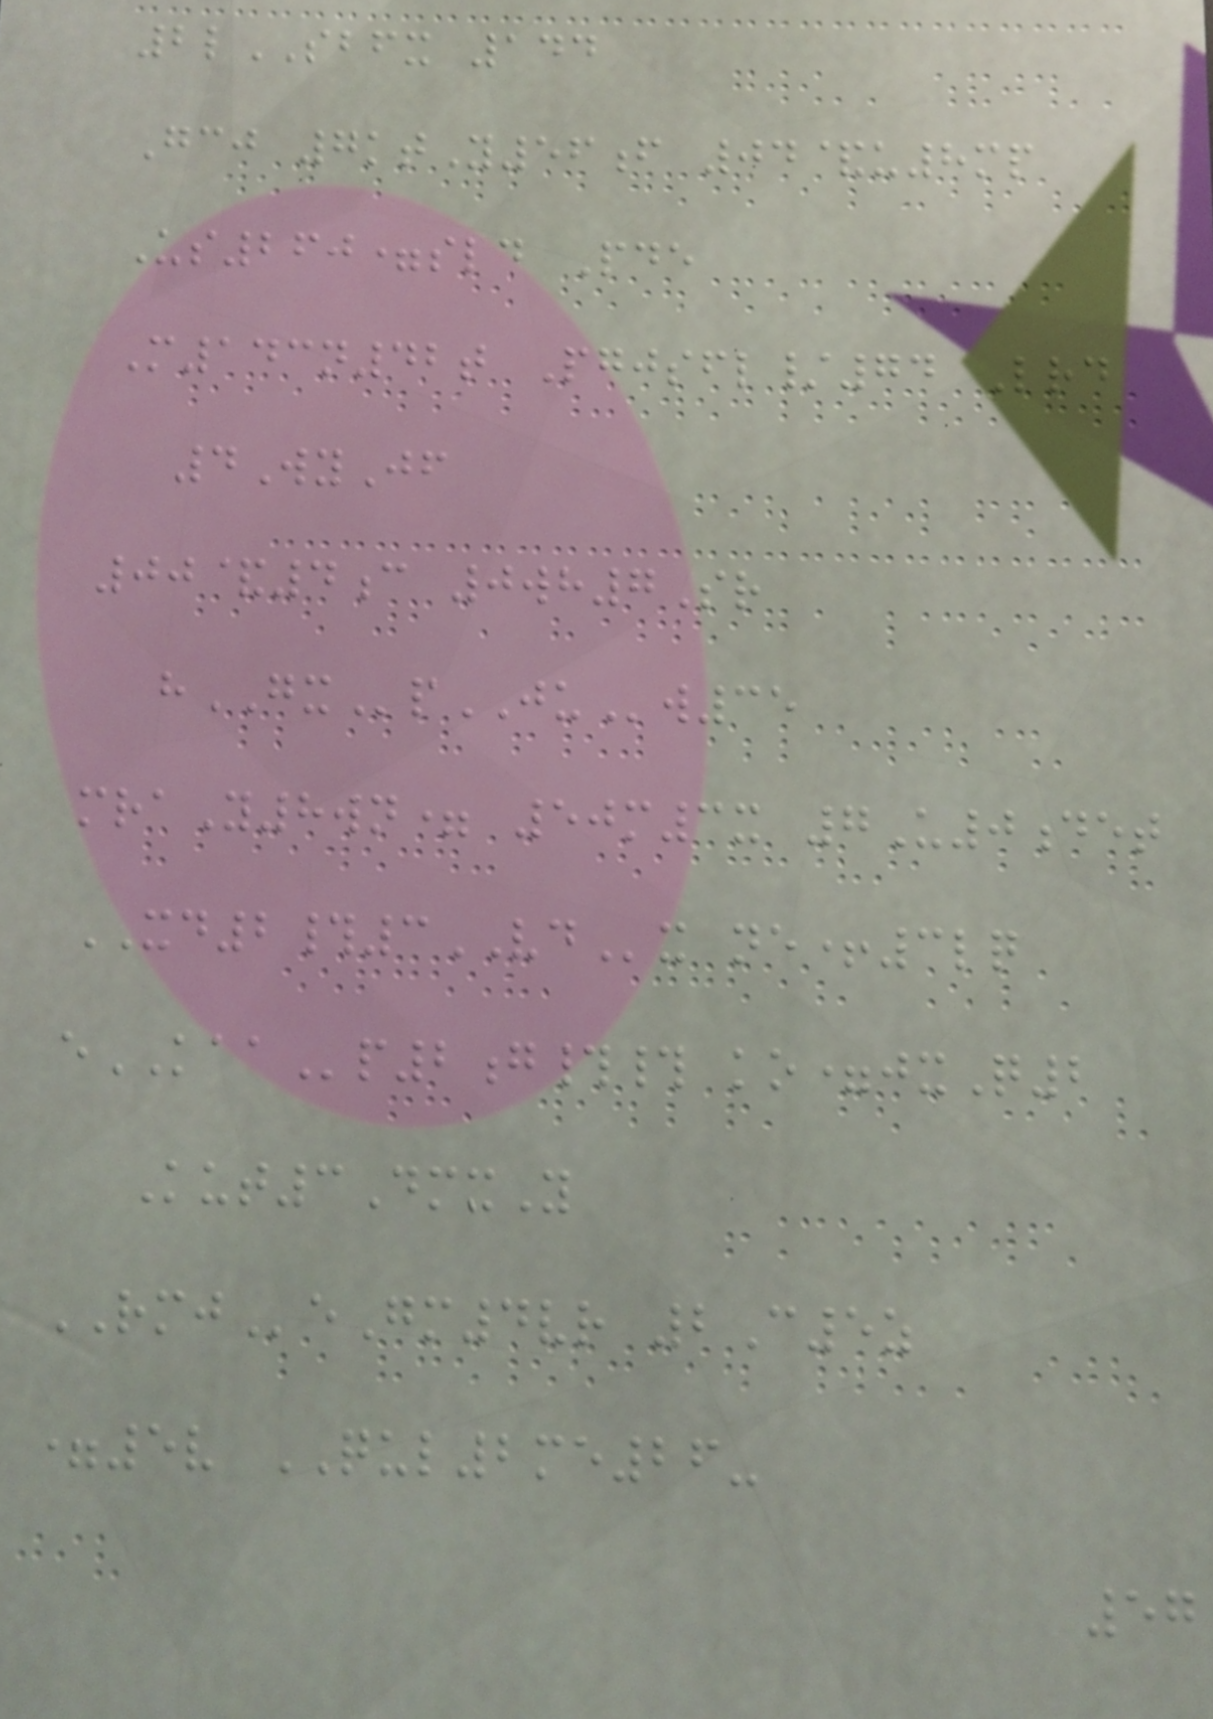2lSBFX 144
Gcj 7ktY56f 04&u8mp
Us260=sld Pde
M143n42t Pgjsfl/74 Lrd
4WyJf
00&4c 0wh7Sr
hGXpJUw35
mraY8wn= 50m3x 7U0det
XD2#3VDx ne+3lq
eKAAp2g## ko=jxQ2
Kut3DmxY
RMJeGm4vr 2C5z
=5v QUL2me26-
57
